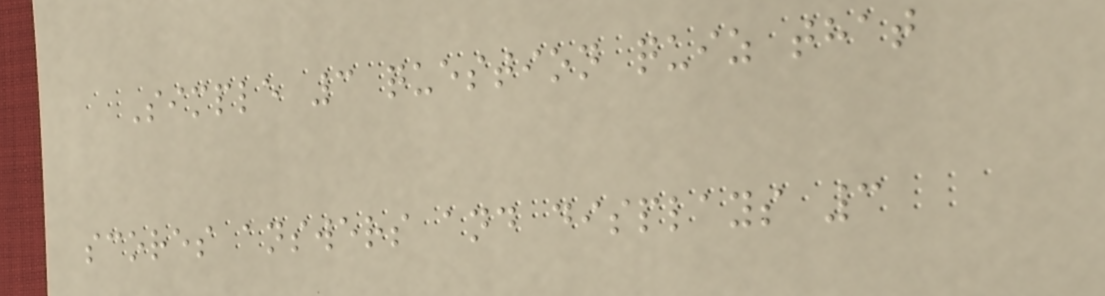Simple 3 question quiz that
scores answers and displays 3
